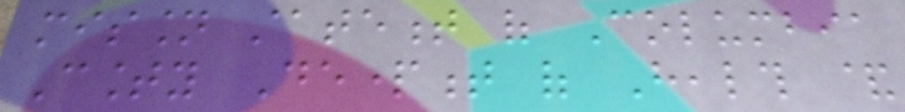mission statement of Columbia
County Department of Health &
